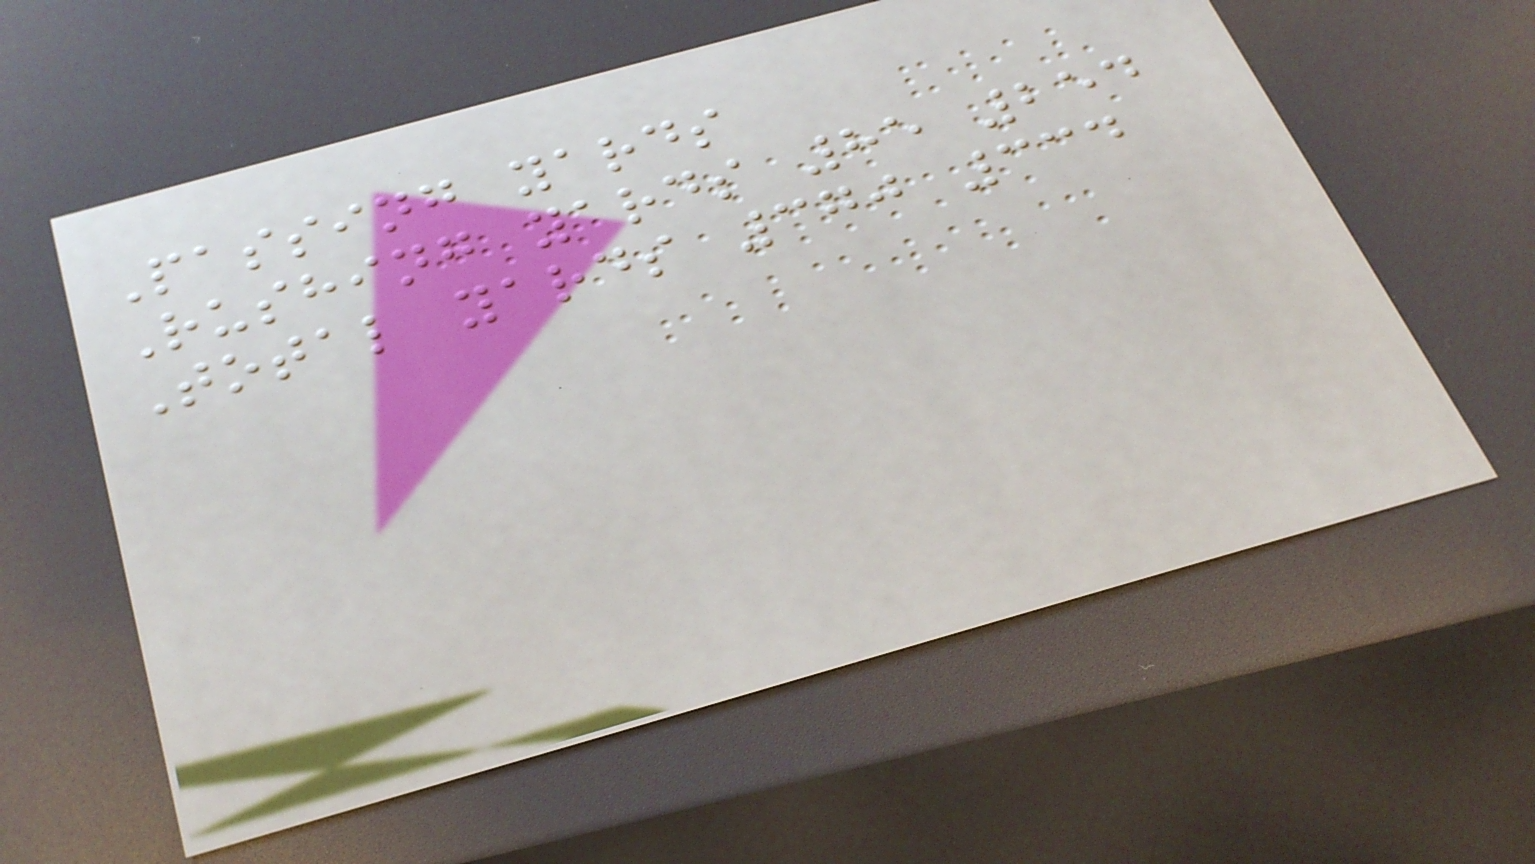Passing yards
Rushing yards 85 254
Total yards 370 334
